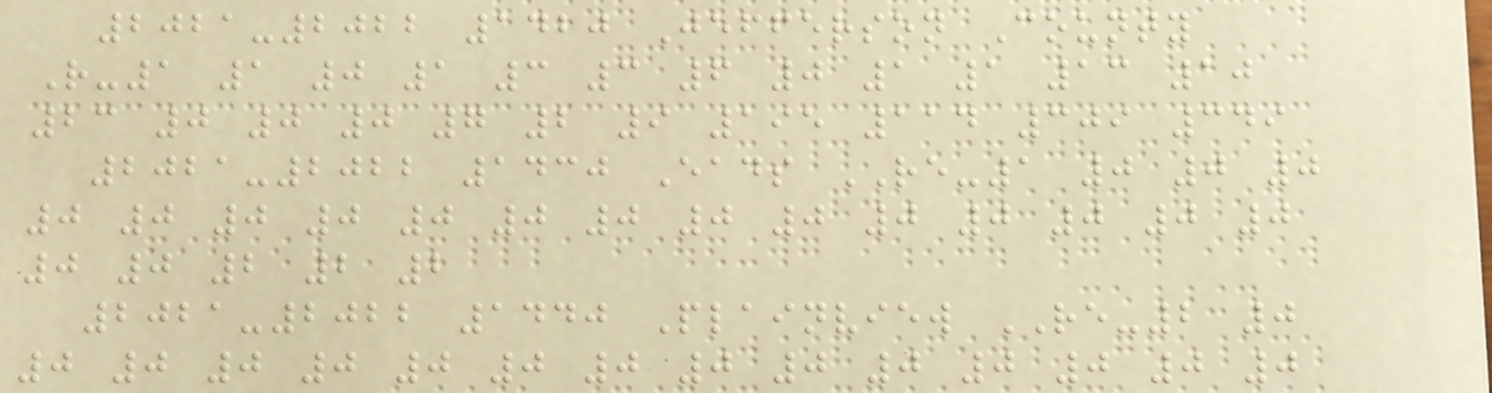2021-2022 1420 Jefferson County
R-1 1 0 1 3 3 6 0 1 1 13 10
23 0 0 0 7 2 9 195 114 309 349
2021-2022 1430 Eads RE-1 0 0 0
0 0 0 0 0 0 0 0 0 0 0 0 0 0
0 0 2 2 2
2021-2022 1440 Plainview RE-2 0
0 0 0 0 0 0 0 0 0 0 0 0 0 0
